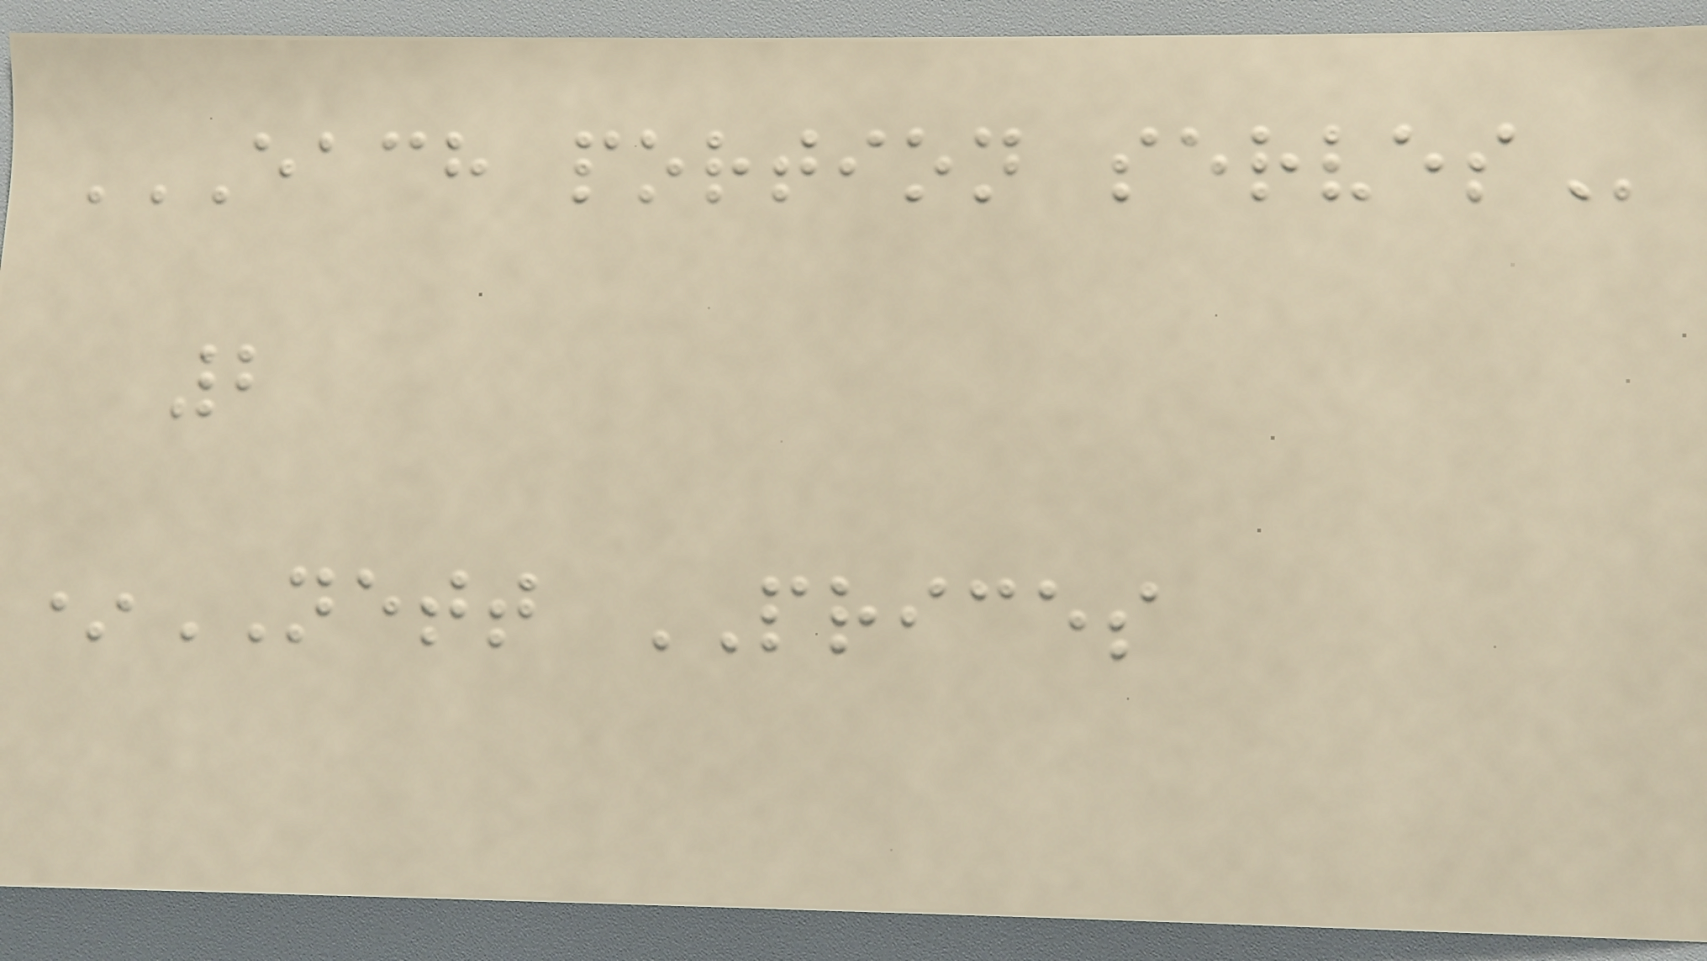EACH PORTION SERVES
2
*NETT PRICES
